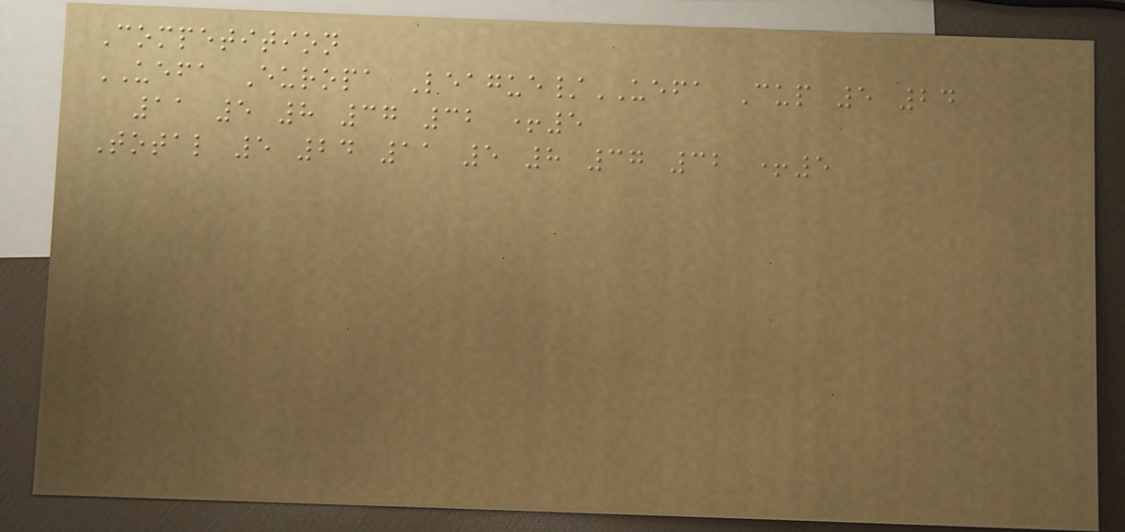Competition
UEFA Europa League/UEFA Cup 5 24
11 5 8 37 32 +5
Total 5 24 11 5 8 37 32 +5
